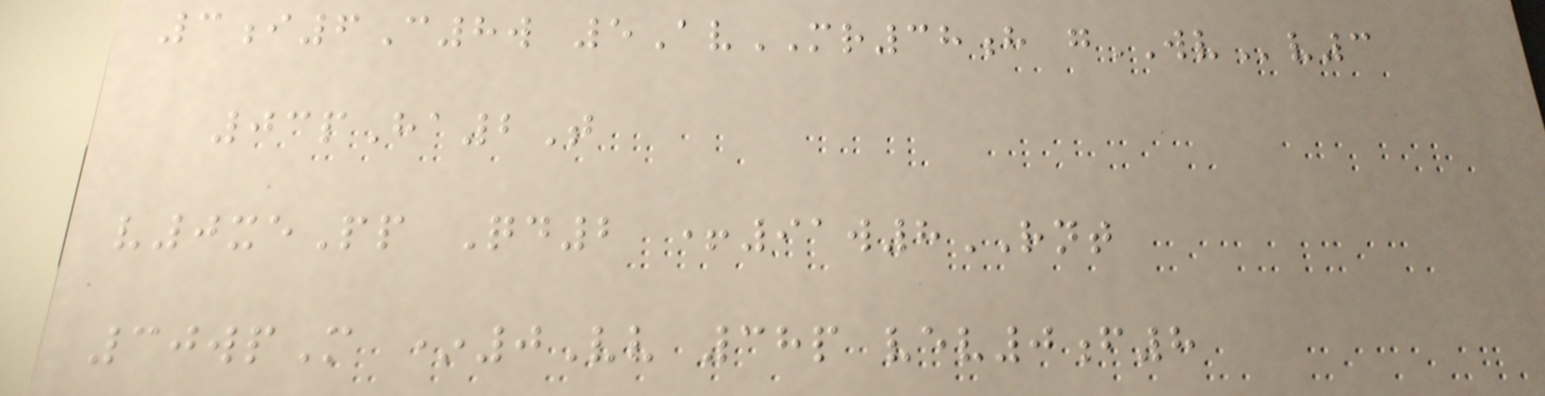3i6C8w 5AvMR38h gWVv3
03pHa2T
v0xePp Qd2 +91w8RNT
30wpM *0Vv 38p vev0f8
